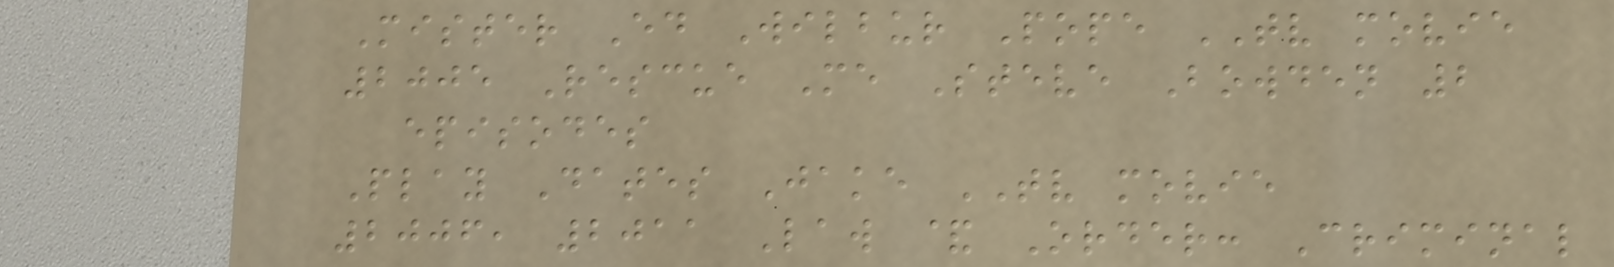Mister Ed Wilbur Pope TV movie
2005 Rescue Me Steve Bowden 2
episodes
Play Dates Jake TV movie
2006, 2011 Law & Order: Criminal
